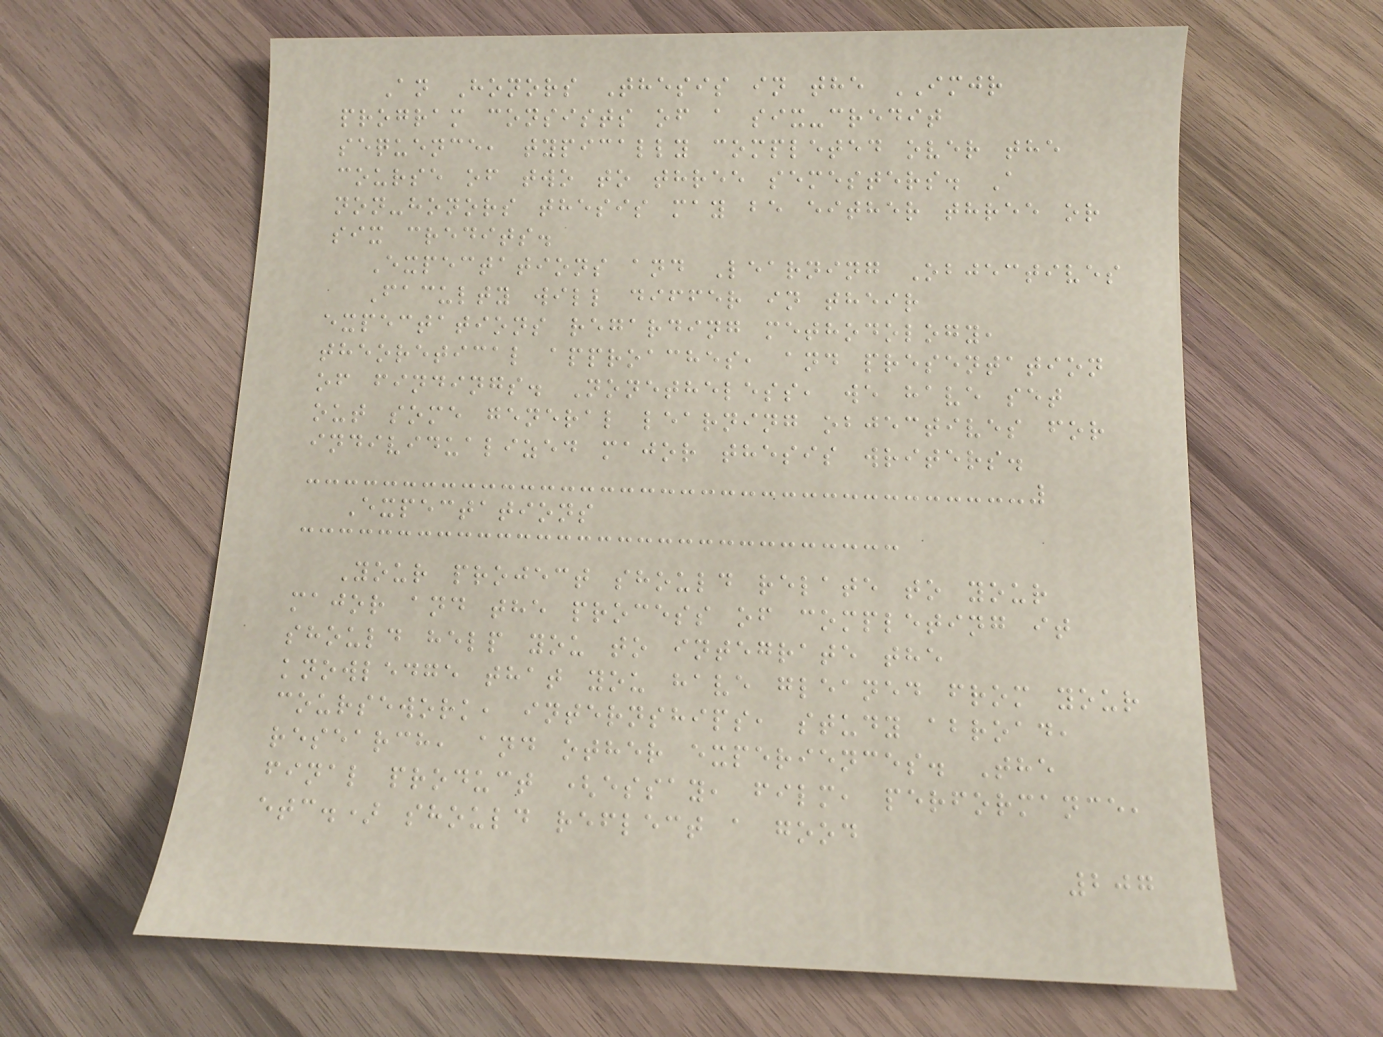An Honors Thesis in the IMJR
program consists of a six-credit
sequence, typically completed over the
course of two to three semesters. A
non-honors thesis may be either three or
six credits.
Expectations and Learning Objectives
Faculty will differ in their
expectations regarding methodology,
theoretical approaches, and presentation
of findings. Nonetheless, we have set
out some general learning objectives for
individualized major thesis writers.
Expectations
Your project should relate to your
major and the process of completing it
should help you to integrate the
knowledge that you have gleaned from your
coursework, internships, study abroad,
research, and other experiences. The
final product (essay, film, performance,
etc.) should reflect a good
207
